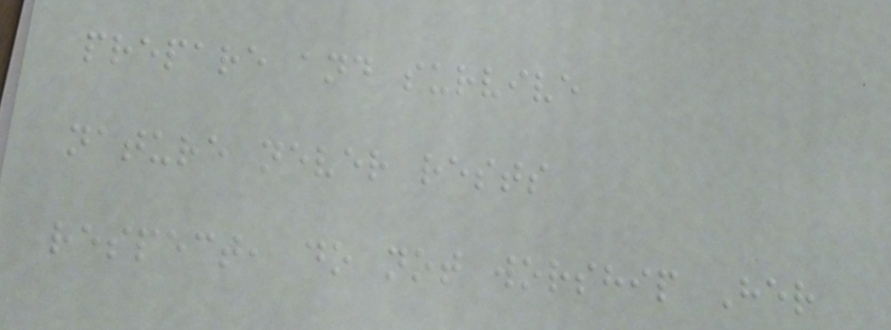prepare and survive
nature never rests
respect, do not worship Her
